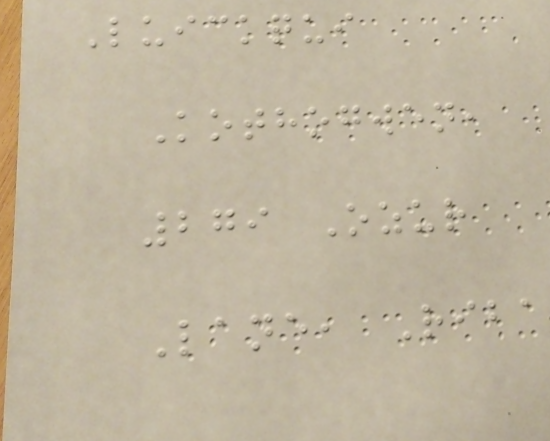Luickqui
Kothogwen,
279 Ozur
Lane, Riba
